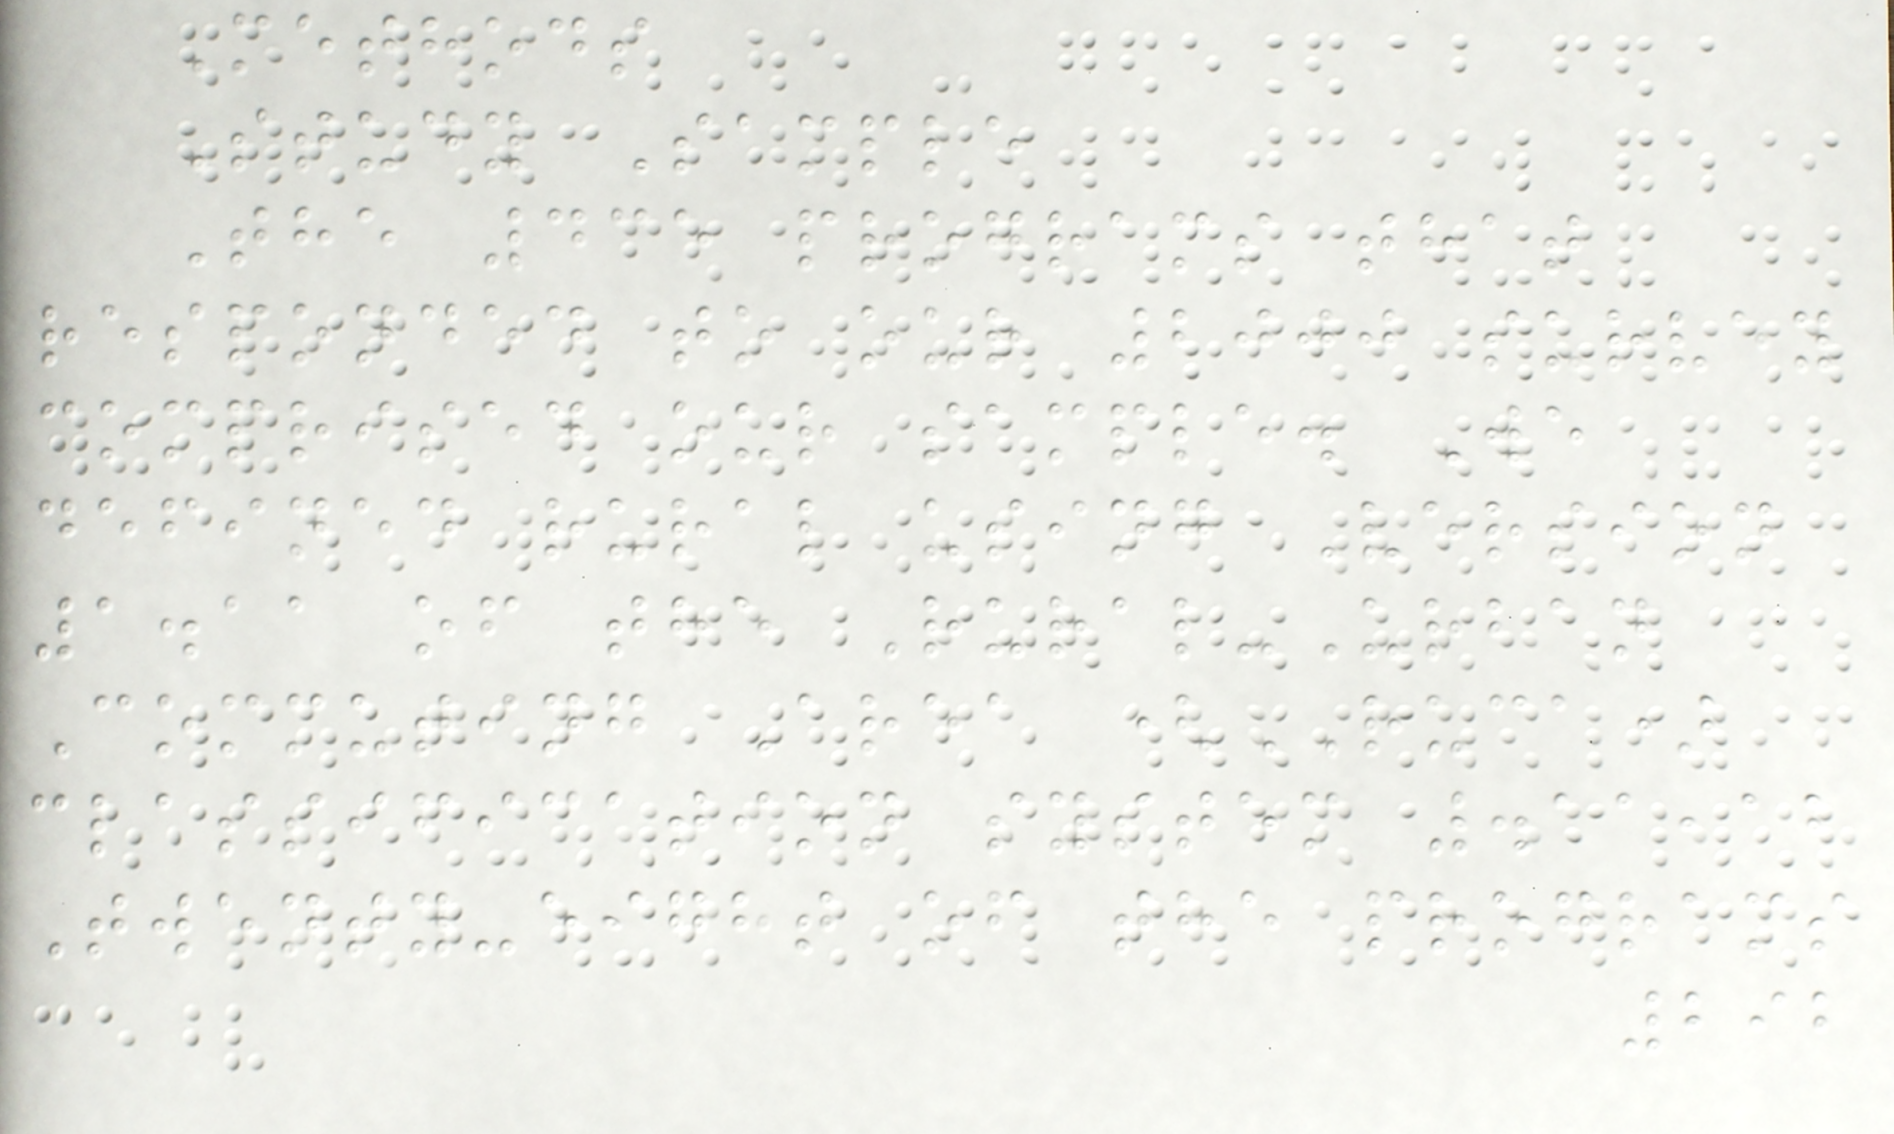Methods
Study Sample
The 435 programs that
responded to our 2000 survey
comprised our sample. We
defined rural using Version
1.11 of the Rural-Urban
Commuting Area (RUCA)
classification system .11,12
Twenty-eight of the programs
292
